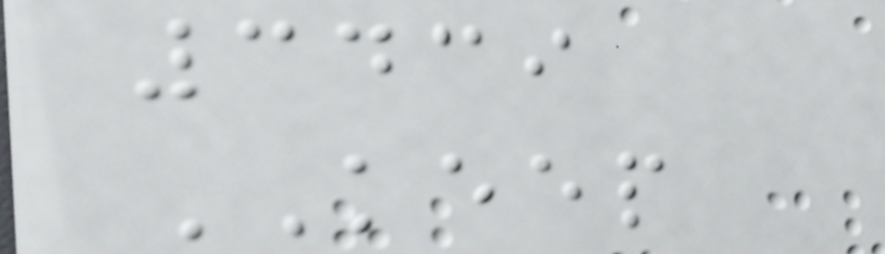3439
KEEP
